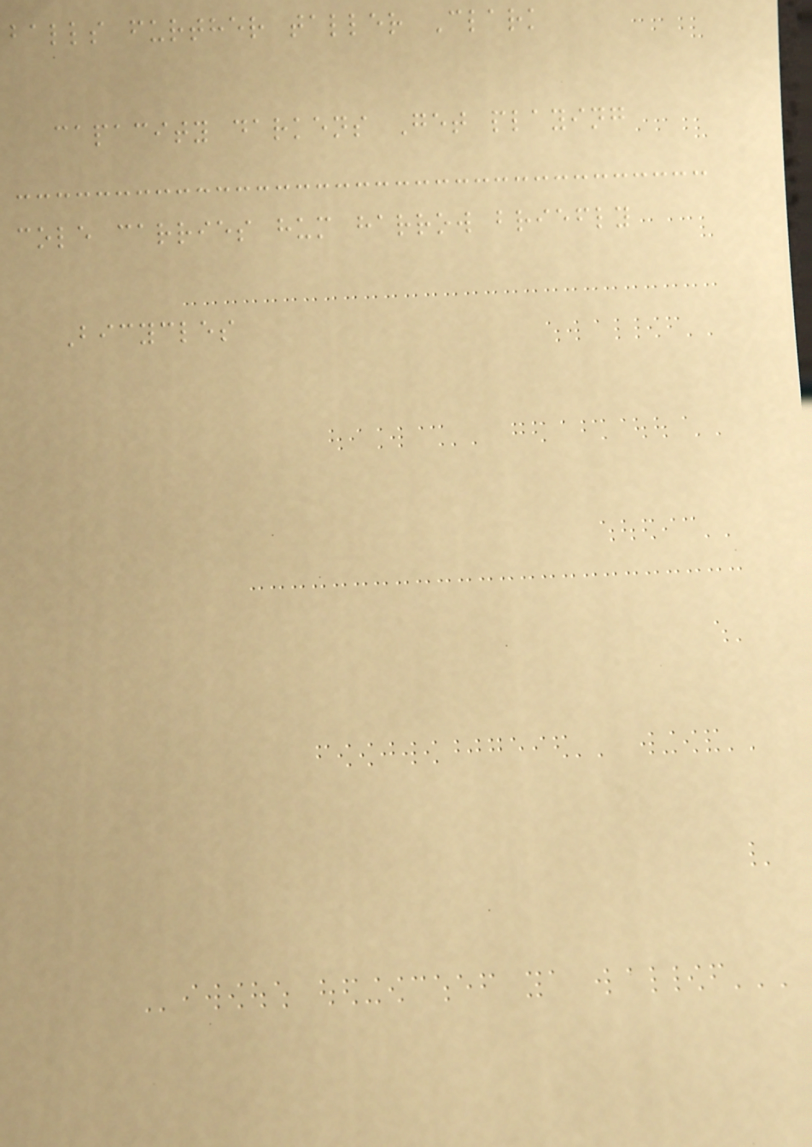balls further taller Clark
capacity darkens Get playing
cole carries hum harrow briefly
Bicycles
